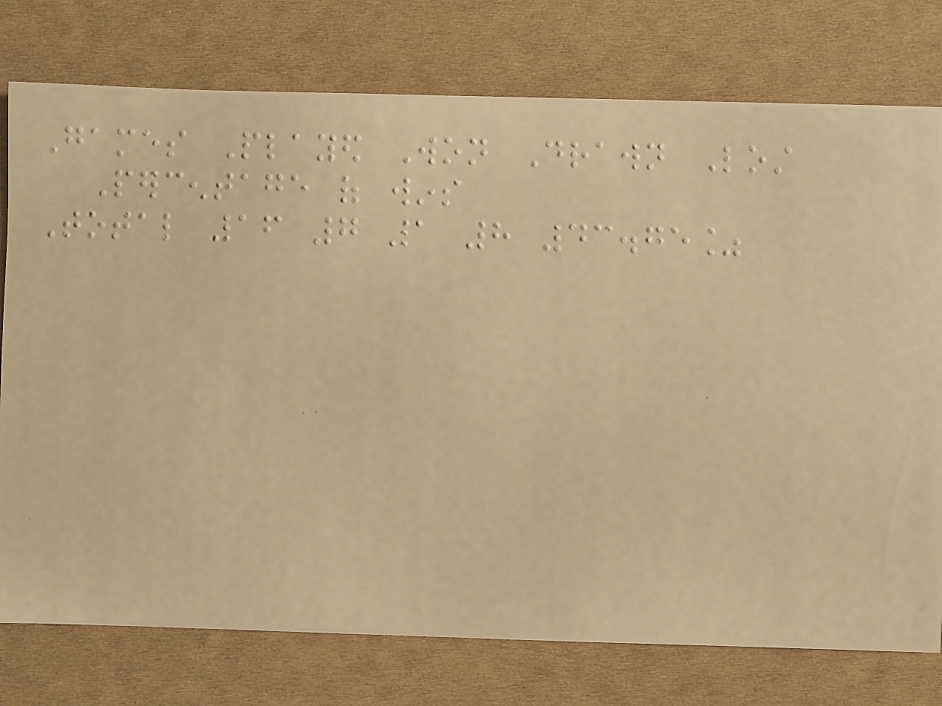Games Played Won Drawn Lost
Percentage of wins
Total 16 7 1 8 43.75%
